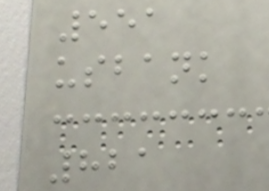551
usbank
821
